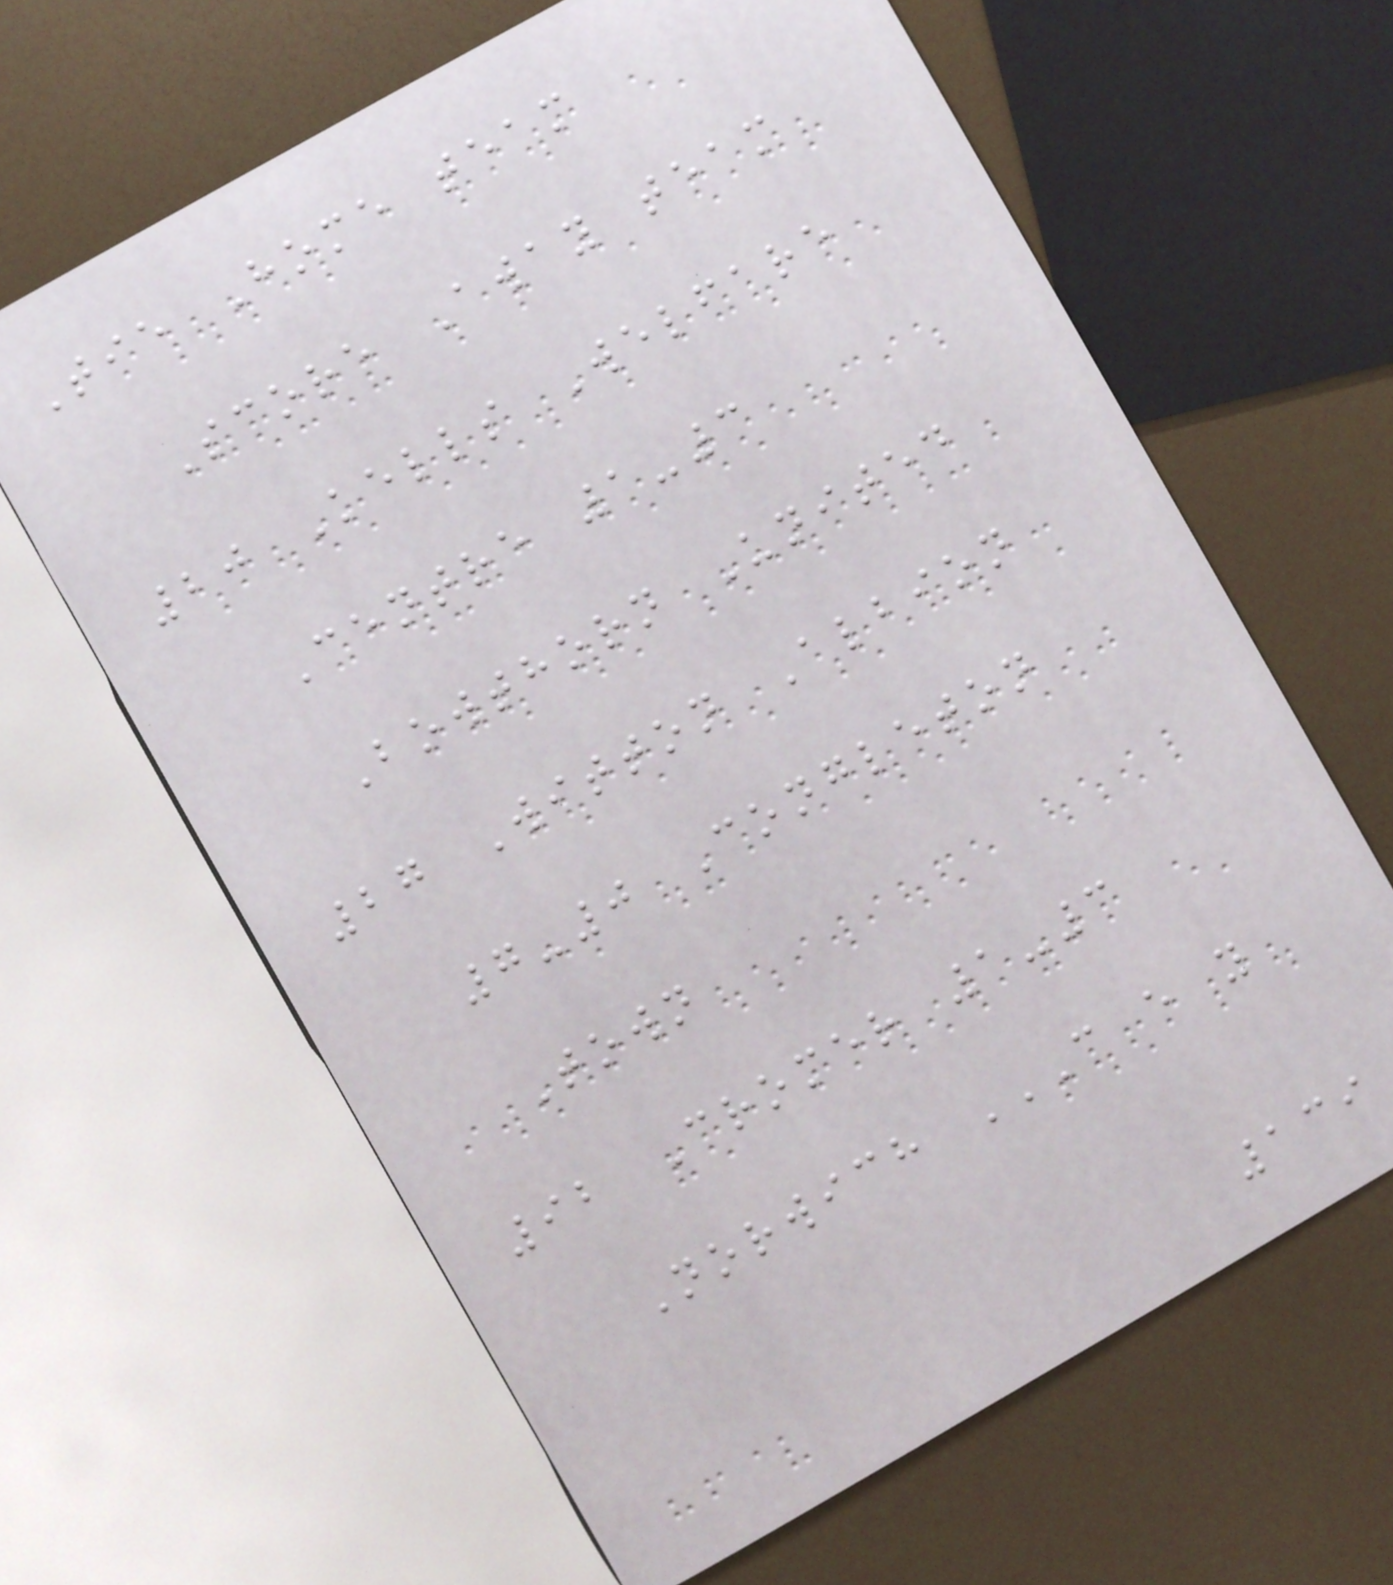Tie Home team
Score Away team
20 Kells Welfare
Centre 1-3
Bowthorn United
27 Witton Albion
7-0 Congleton
Town
92 Cromer 1-3
Norwich C E Y
139
